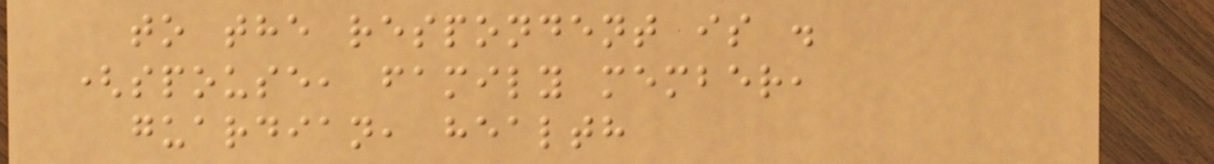to the respondent is .
(spouse, family member,
guardian, health
